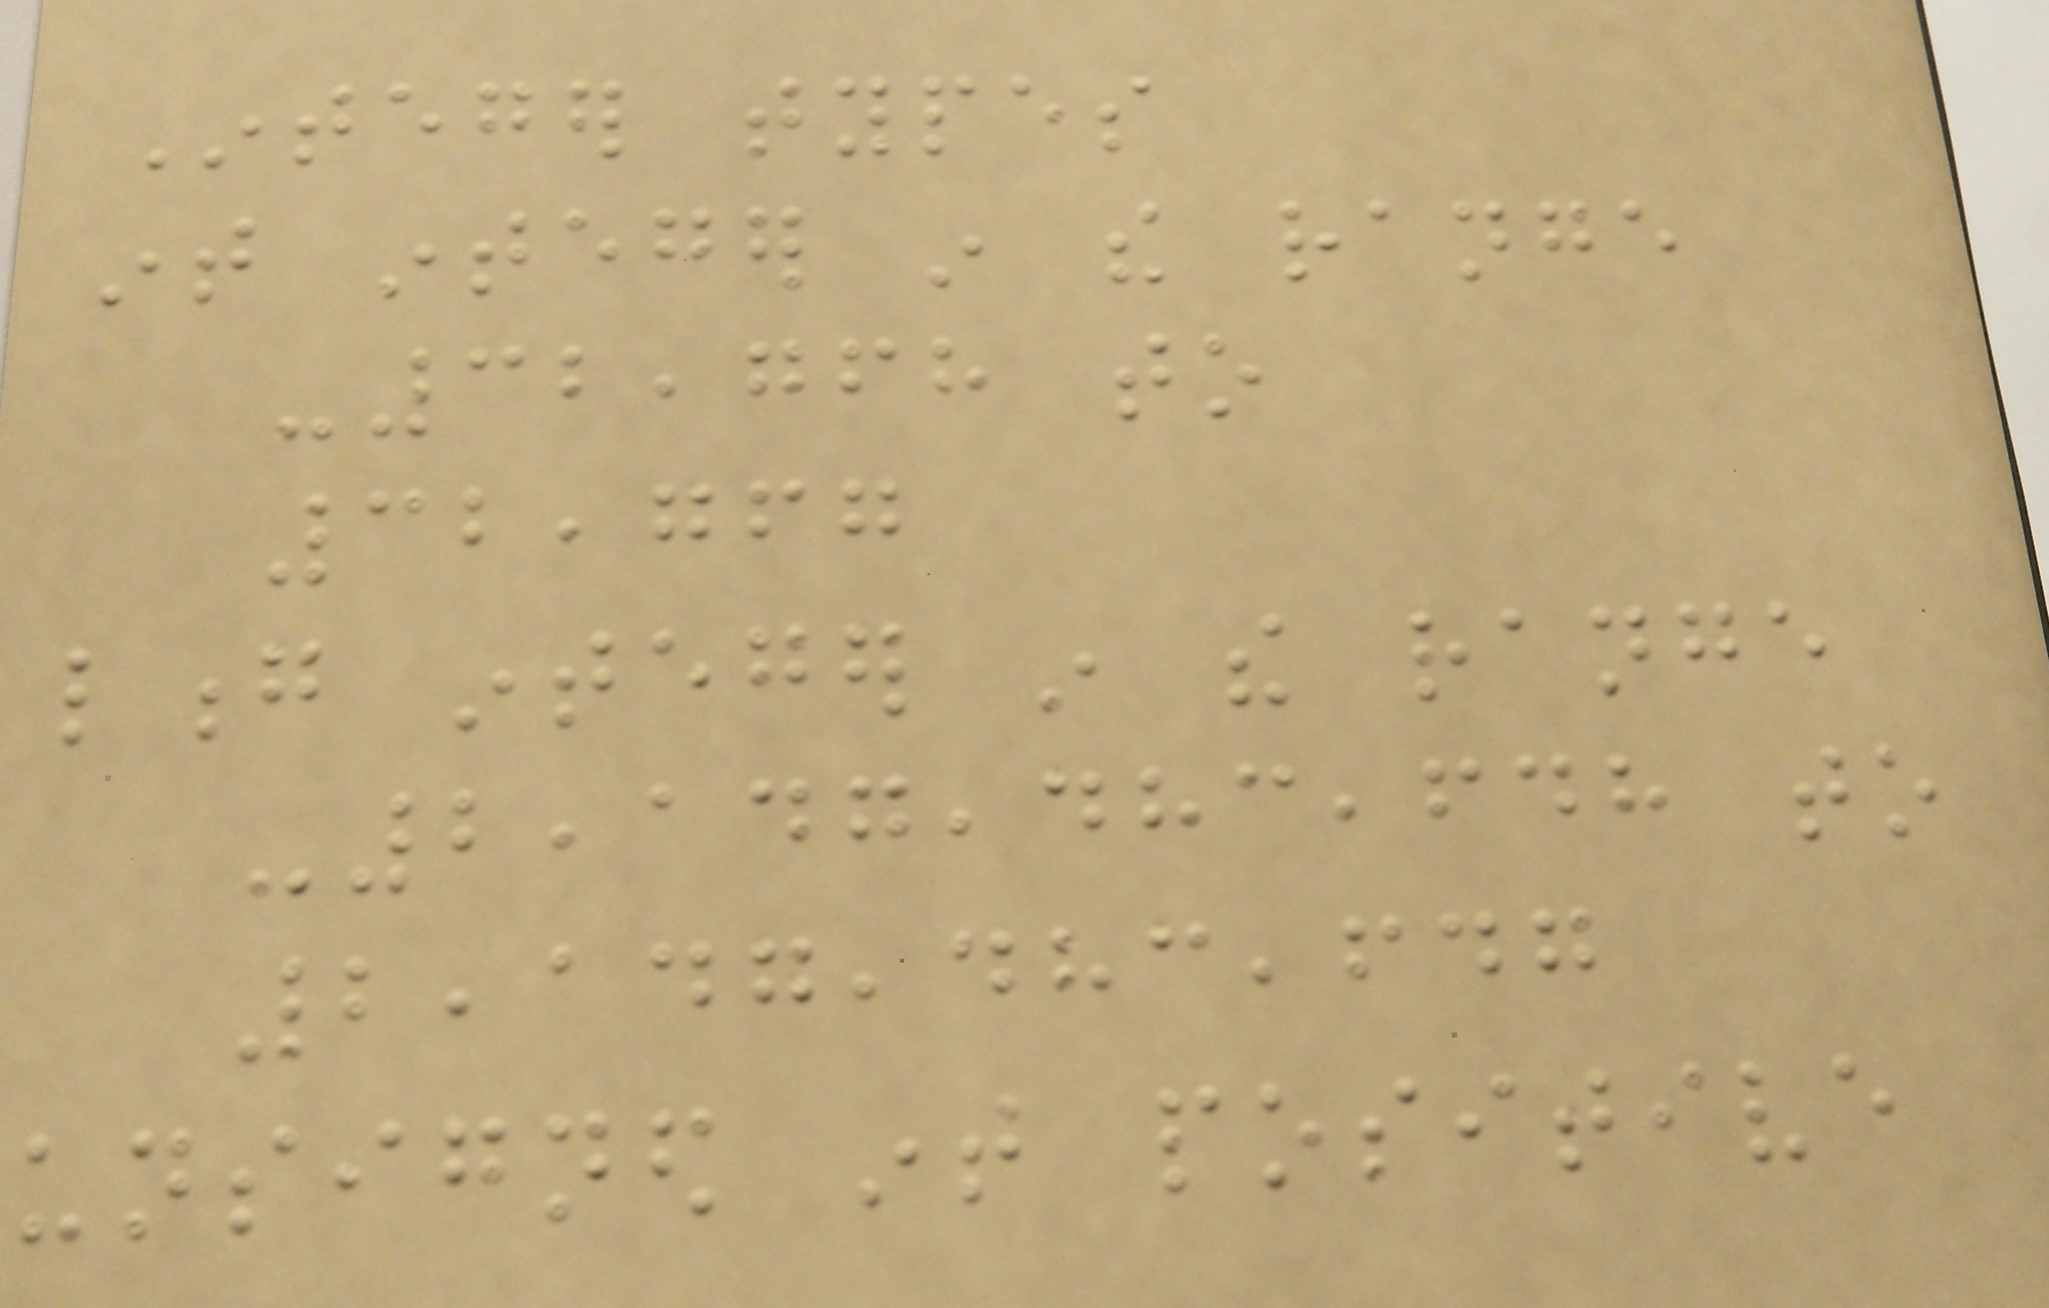Integer types
int integer in the range
-32,768 to
32,767
long integer in the range
-2,147,483,648 to
2,147,483,647
unsigned int positive
